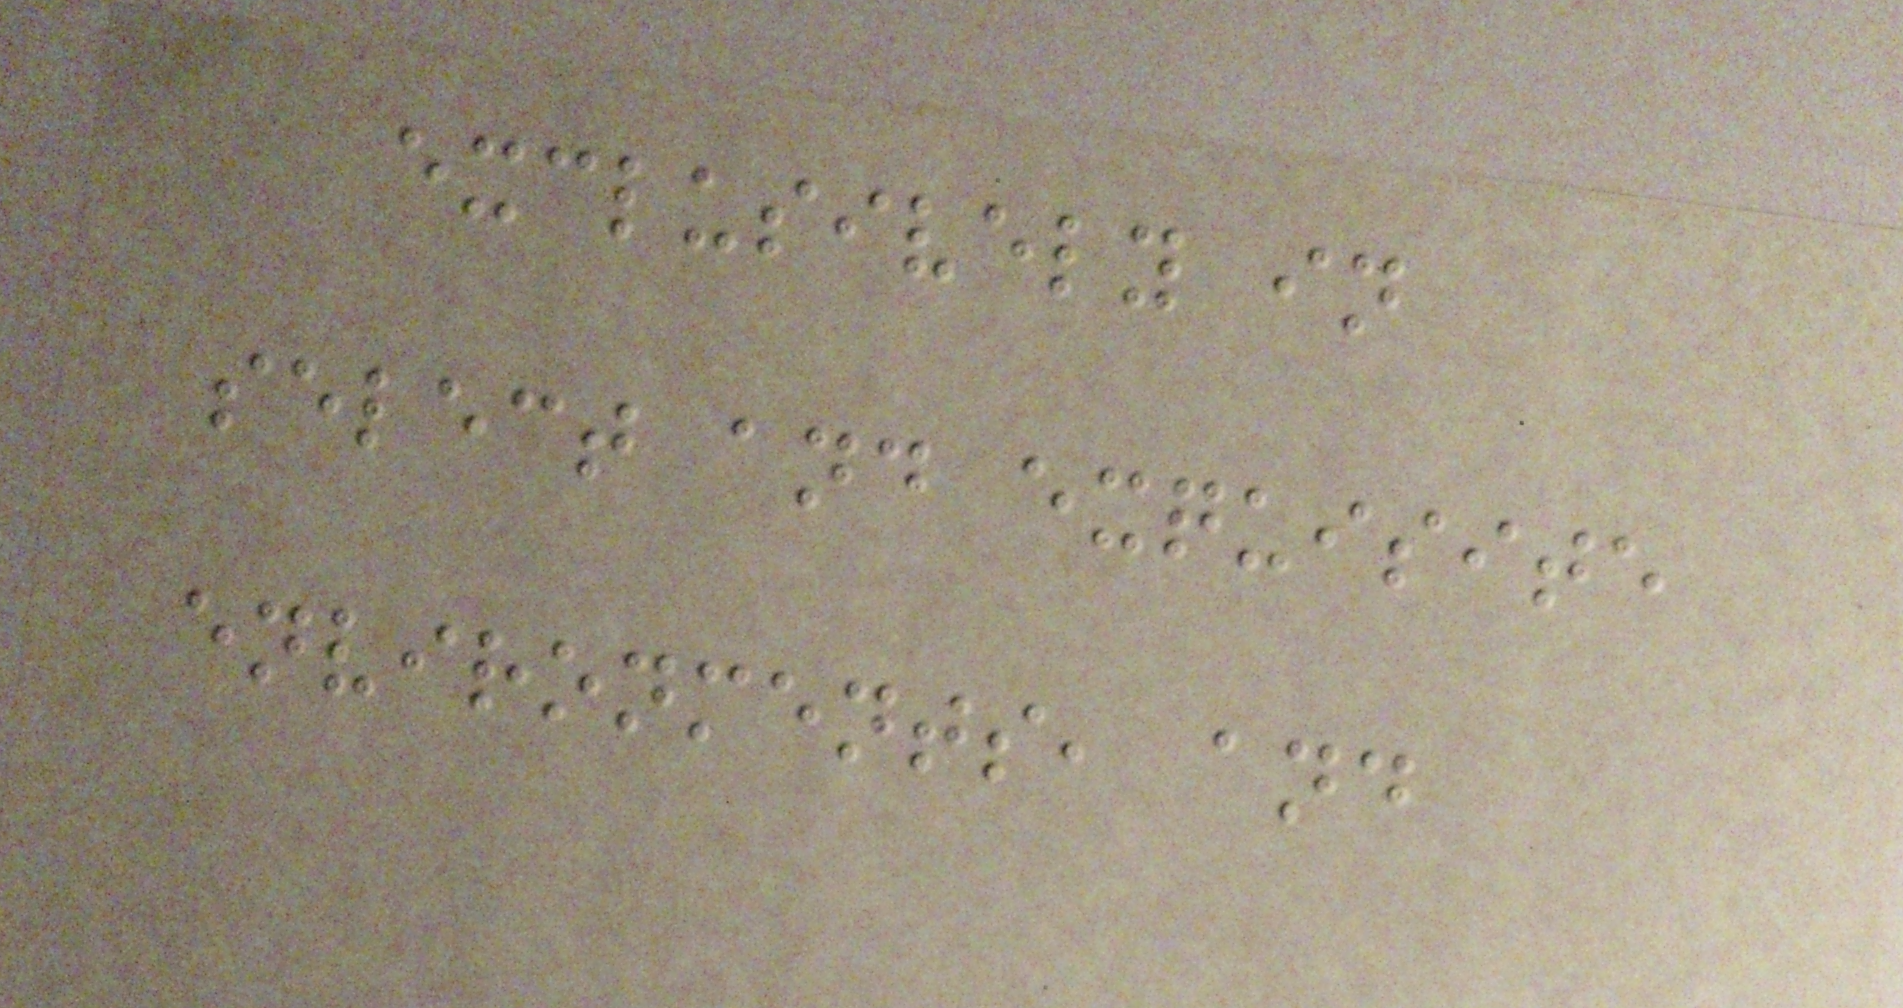exclusively in
select and exquisite
environments, and
